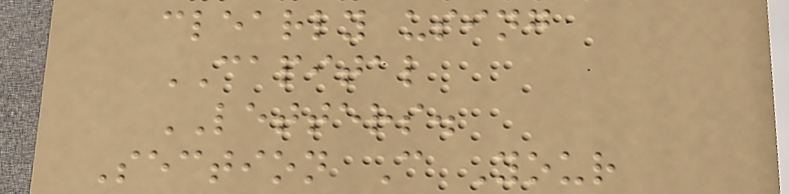clearly using
CAPITAL
LETTERS.
Section C Your
